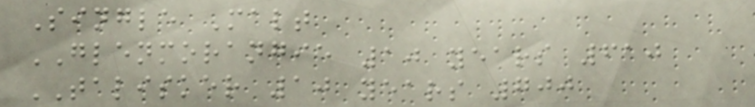Single Malt
GLENMORANGIE 10 years 610
TALISKER 10 years 700
